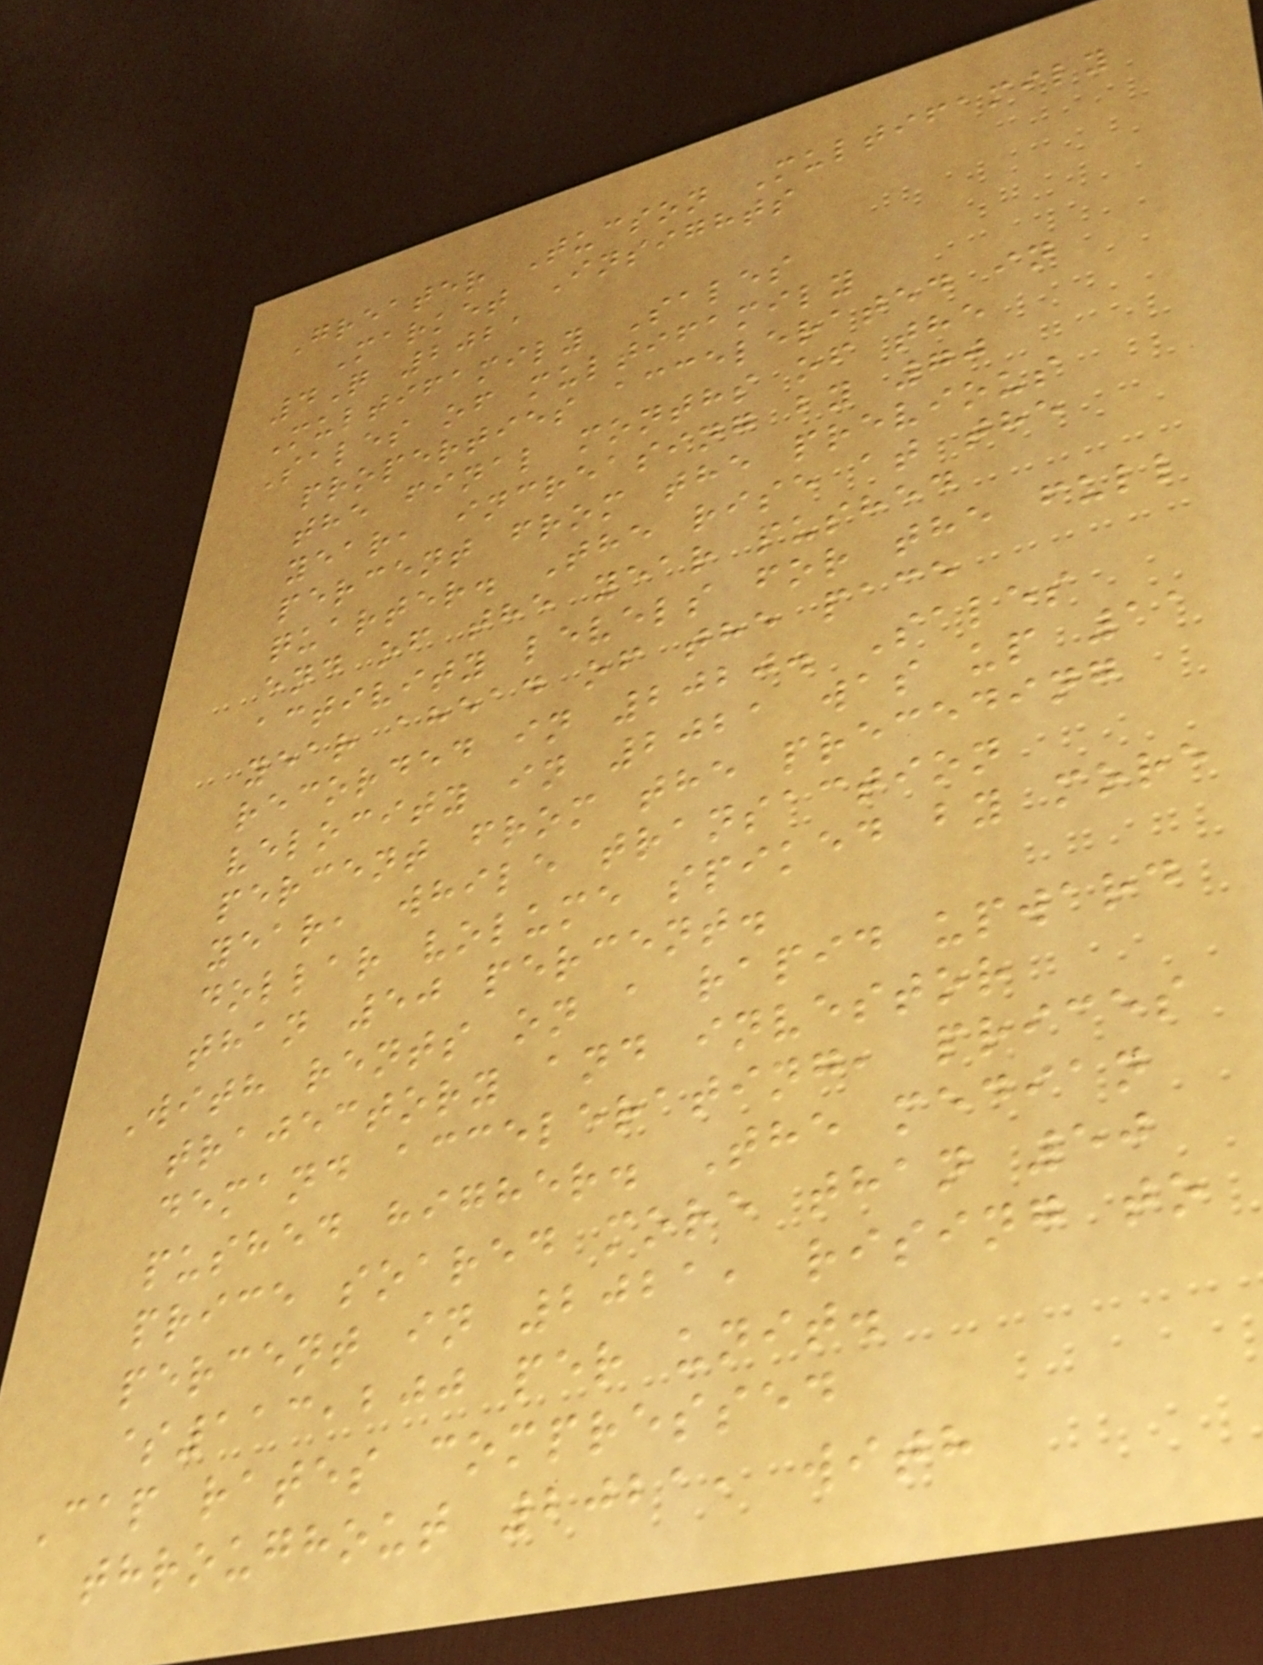Greater Tucson Multifamily
Market Insights
4Q 2021
Multifamily Sales
Sales of multifamily
properties accelerated in
the final months of the
year, increasing by 70
percent from the previous
quarter. The rise at the
end of the year pushed
activity levels for the full
year ahead of the pace
recorded in 2020. Sales
velocity in 2021 was up 11
percent from the preceding
year, while transaction
dollar volume spiked by more
than 50 percent.
With rents on a rapid upward
trajectory and investor
demand accelerating, prices
pushed higher. The median
price soared more than 50
percent in 2021, rising to
$113,200 per unit.
Cap rates compressed
throughout 2021, with
